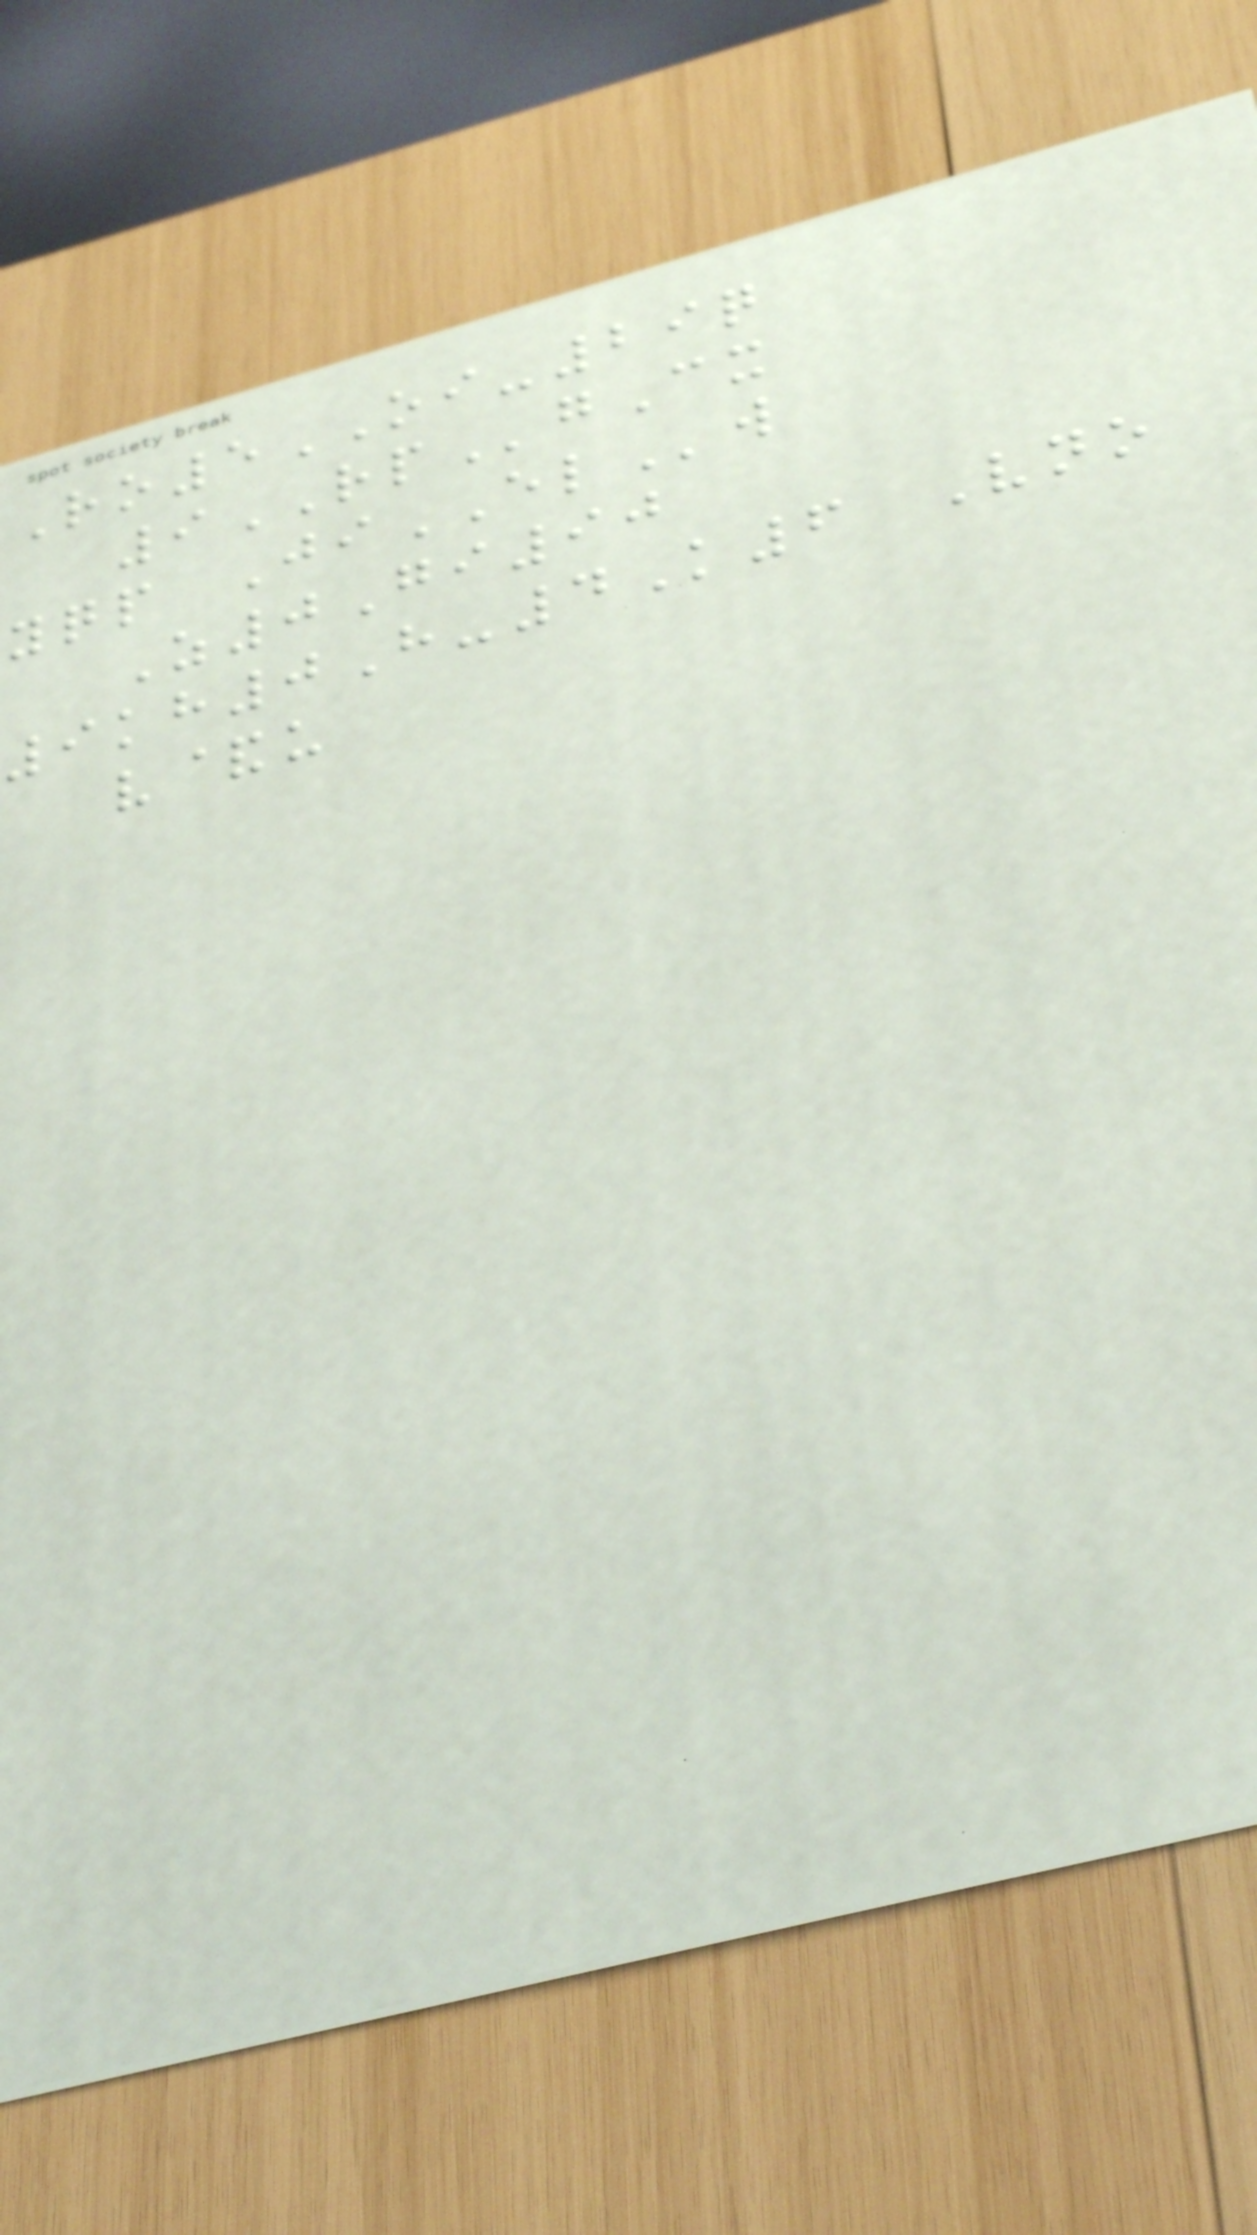Ro5OI-29q
9RPgCx
yqp JiELw
Z0Gi90
9kh0H-4K6 Vno
v&u
